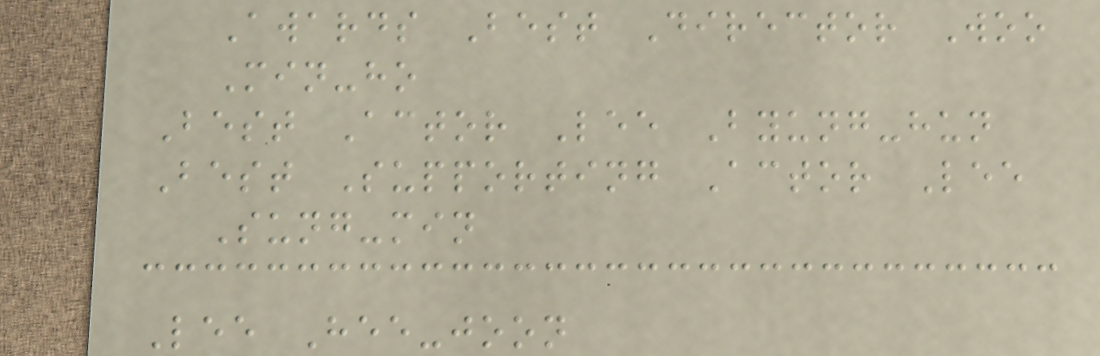Awards Best Director Woo
Min-ho
Best Actor Lee Byung-hun
Best Supporting Actor Lee
Sung-min
Lee Hee-joon
